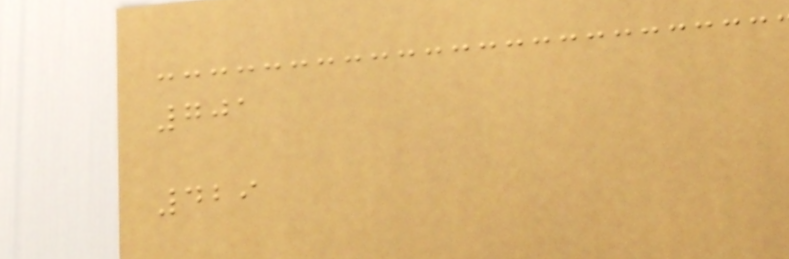701
429
